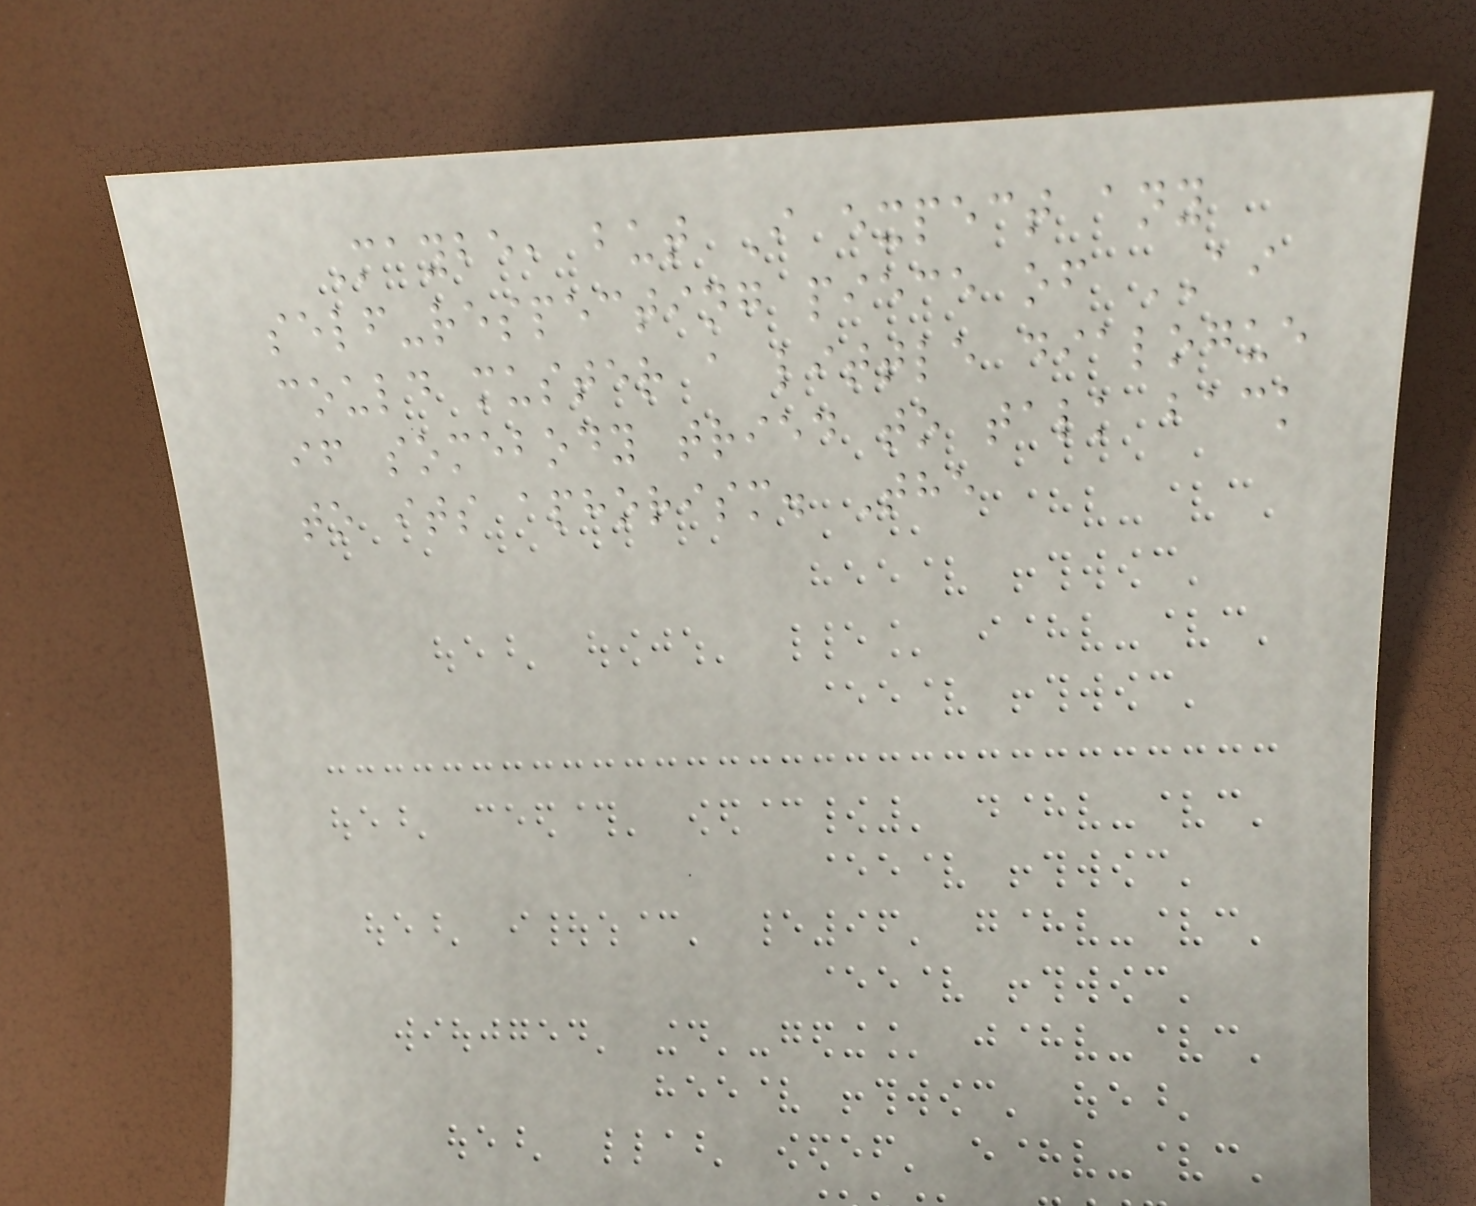Maybe, but I expect any
self-respecting piece of AI
could muster a little dialogue
if somebody tried to talk back
to its aphorism. The
